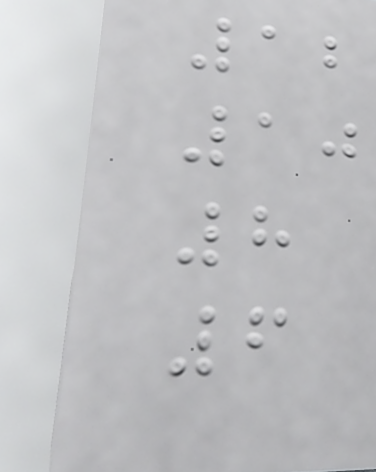12
10
8
6
